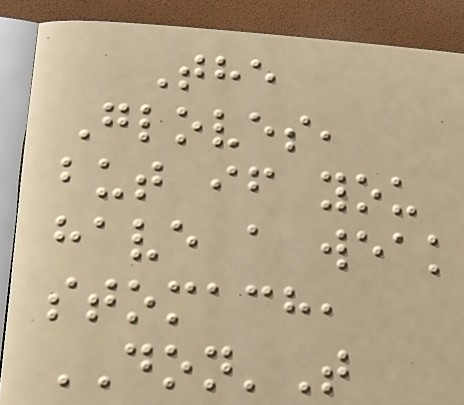The
Gloves,
but if you
have a weak
stomach,
DON'T
